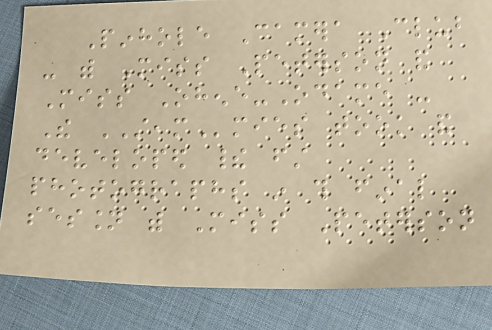Pinhole Camera Club
- with Miss Peterson and
Miss Ohene-Odame -
The STEAMmies took and
developed their first
photographs in this final
session with Miss Peterson
